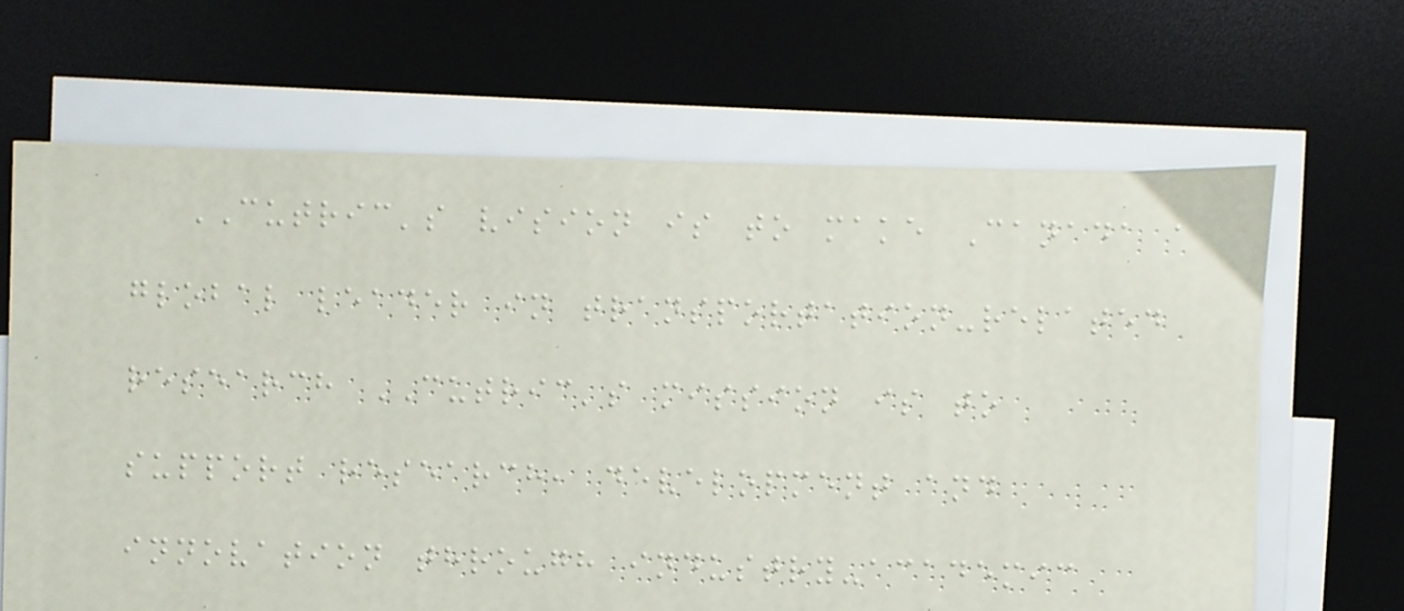CUTRIC's vision is to make Canada a
global leader in transportation-related
research CUTRIC's mission is to
support research, development and
innovation through industry-academic
